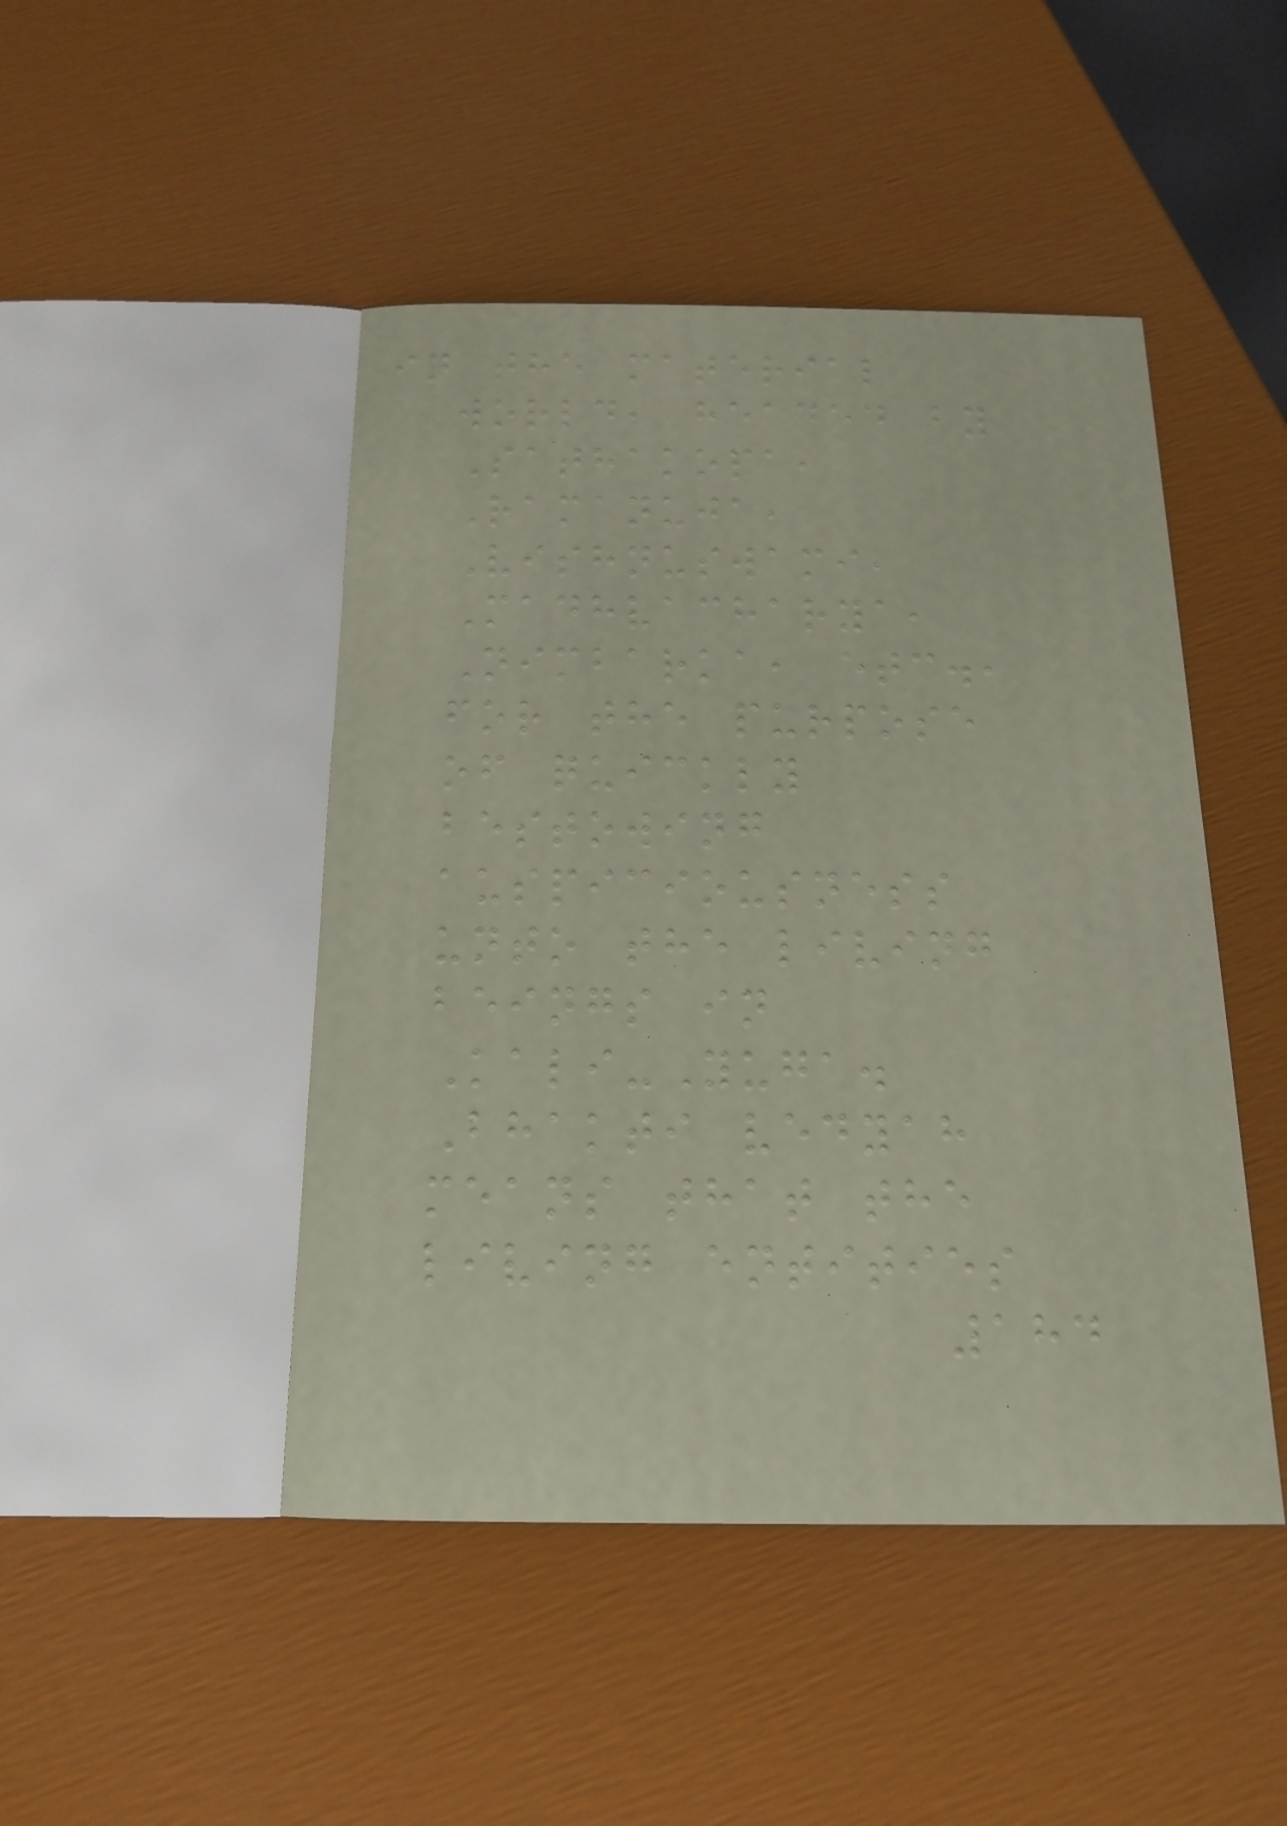in the material
world, headed by
Sathakopa,
Ramanuja,
Vishnuswami,
Madhvacharya,
Nimbarka, etc.,
for the purpose
of quickly
bestowing
auspiciousness
unto the living
beings in
Kali-Yuga.
Bhakti vedyah
means that the
living entities
184
